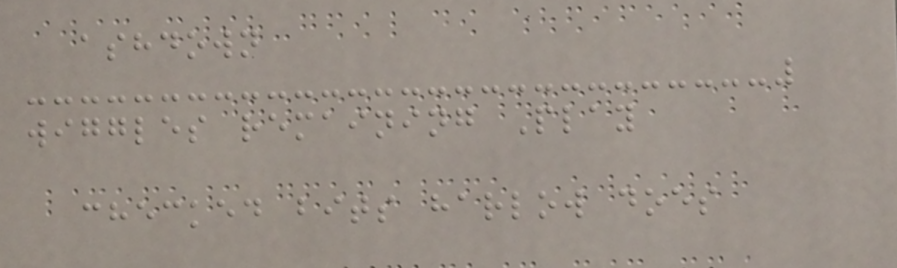ashdown
wiggles remaining Play
checked bits harlow does
